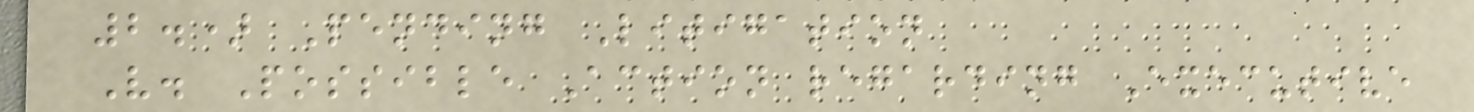2.) Pending Litigation
V. Possible Action regarding Executive
